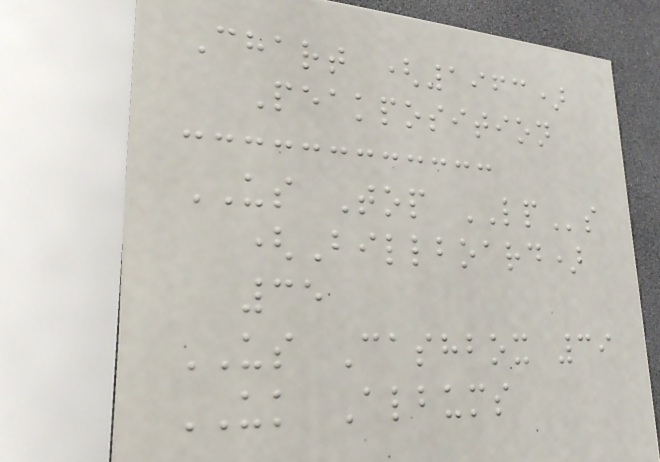Chart (1963)
Peakposition
US Top LPs
(Billboard)
35
US Cashbox 39
UK Albums
